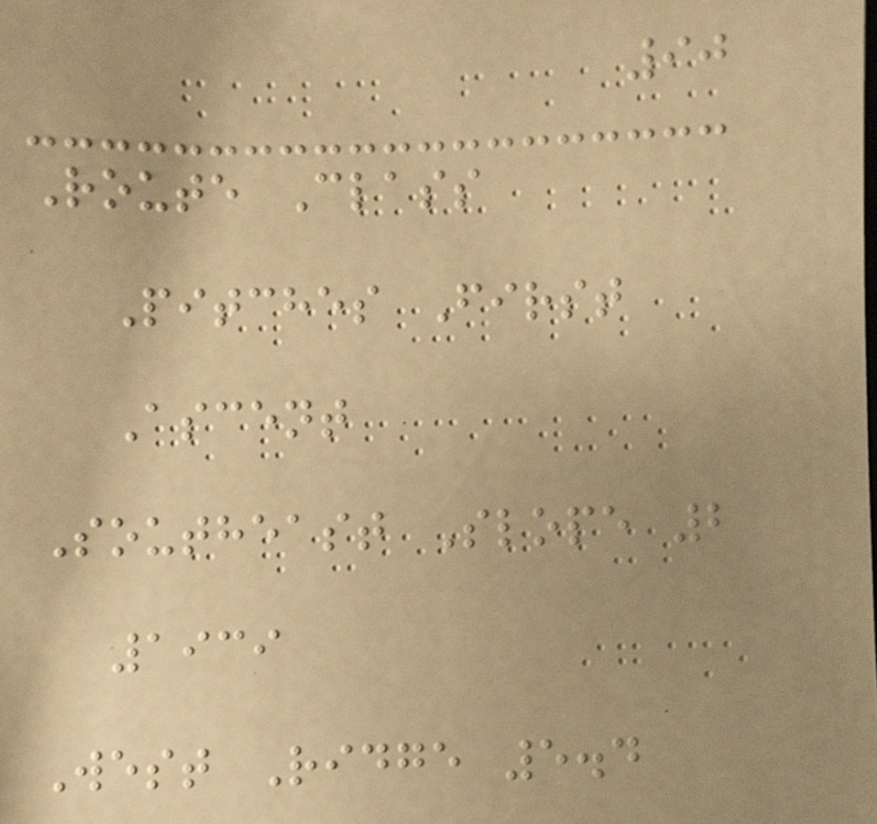90
Route Class
Pitches First
Ascent
Southeast Slope 2
1939
West Ridge 5.4
